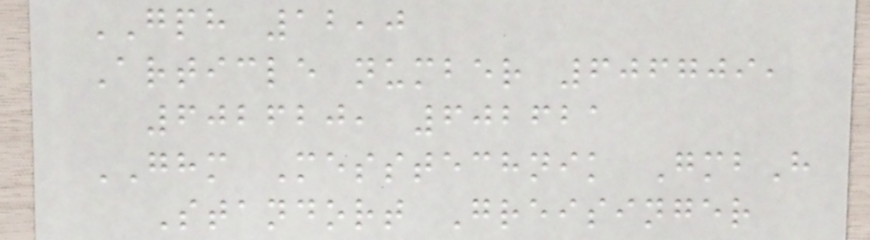GPH 12,0
Article number 606709,
602620, 602621
GHM Messtechnik GmbH
Standort Greisinger
